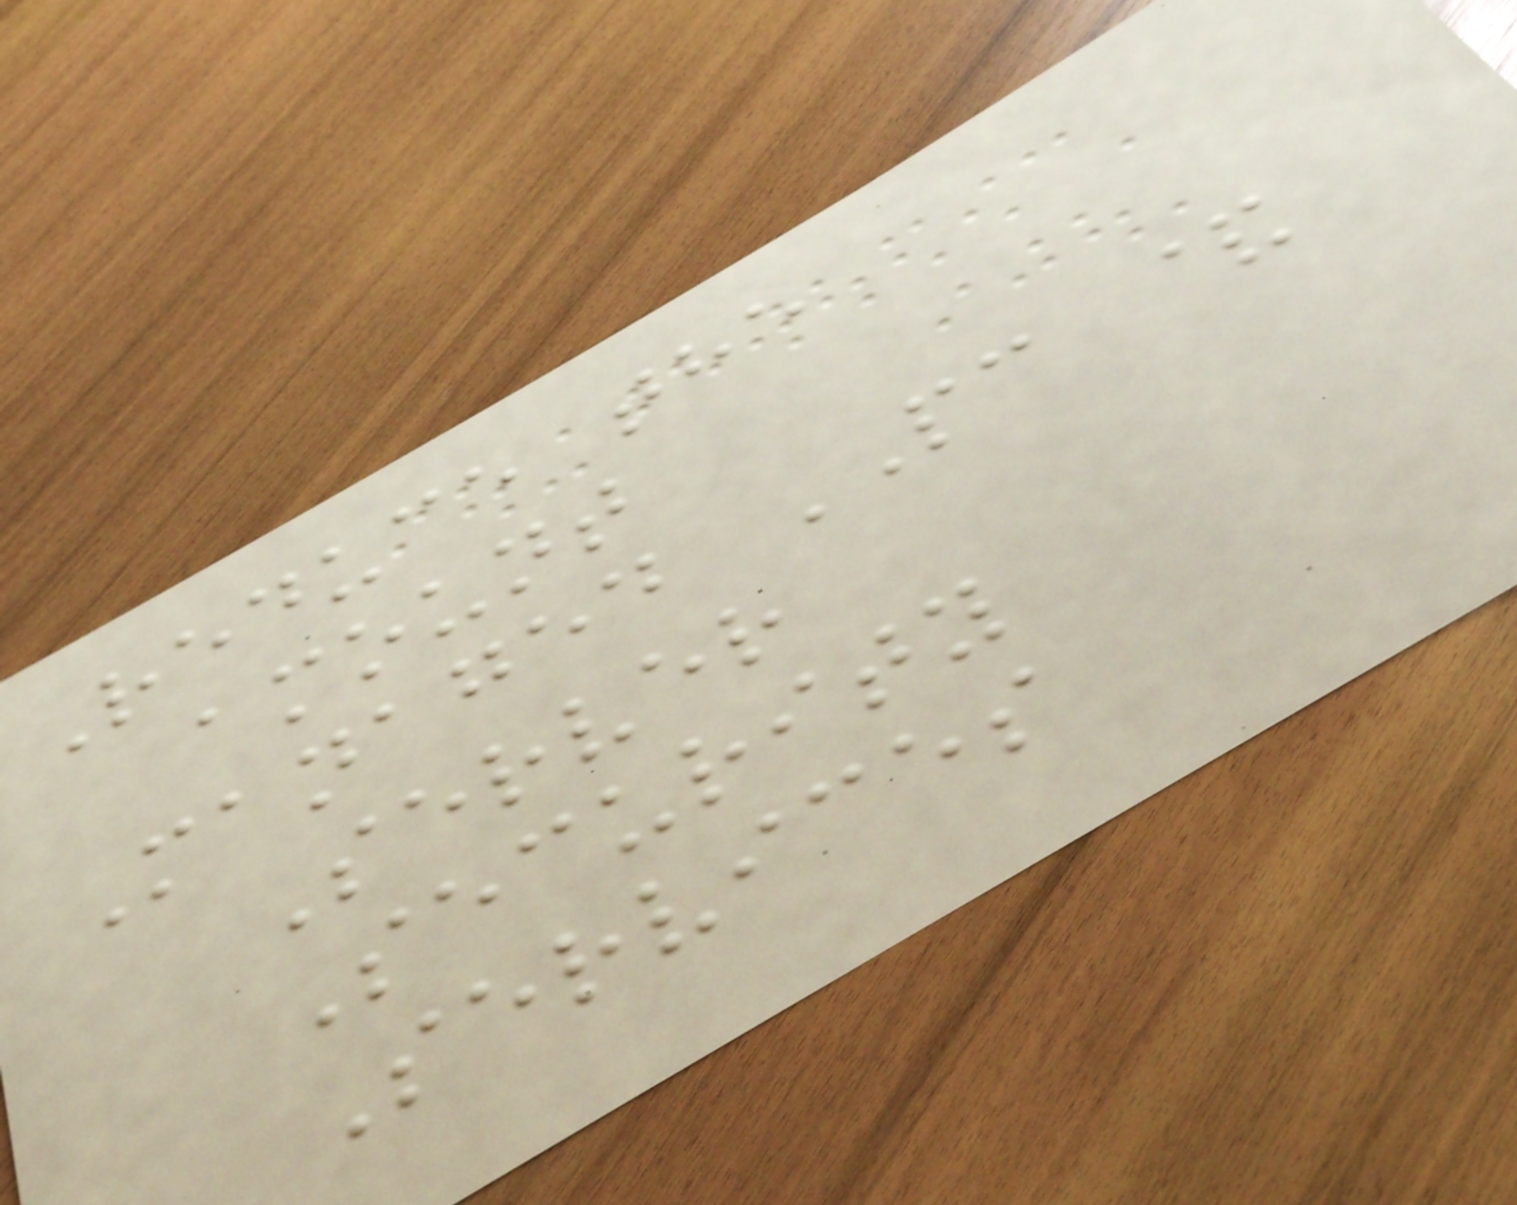Reduce the
amount
Managed PC &
Server
Security
Services
